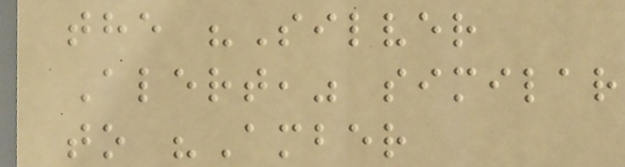the "Silver
Alert," similar
to "Amber
